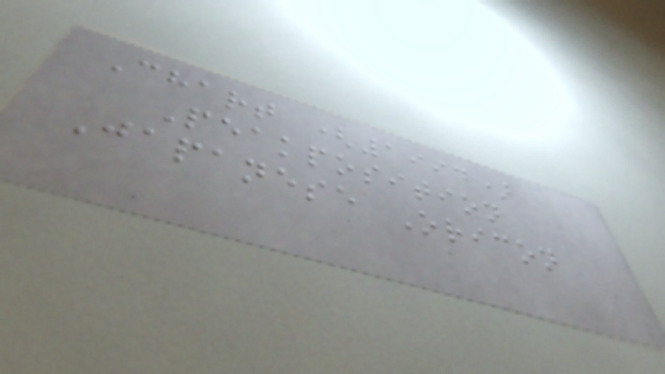Chart (1994)
Peakposition
Japanese Oricon
